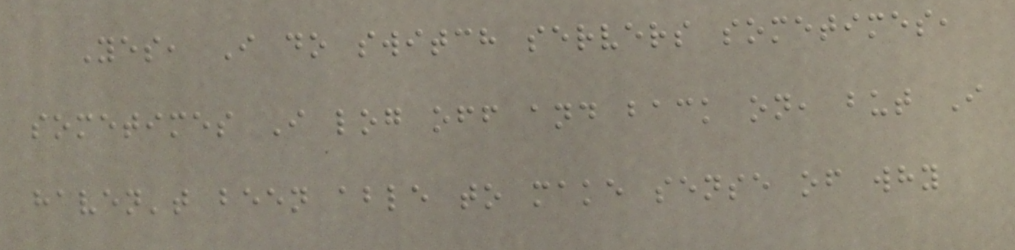Yes, I do switch servers sometimes,
sometimes I log off and back on, but I
haven't been able to make sense of why
